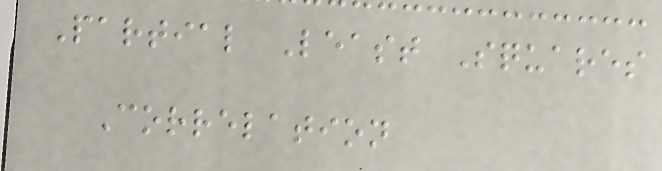Partial Least Squares
Correlation
